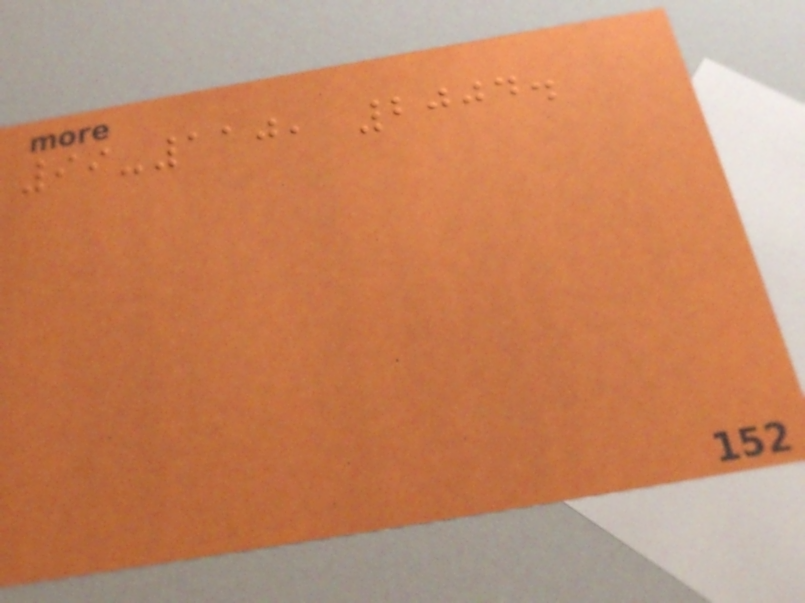99-110, 2004.
